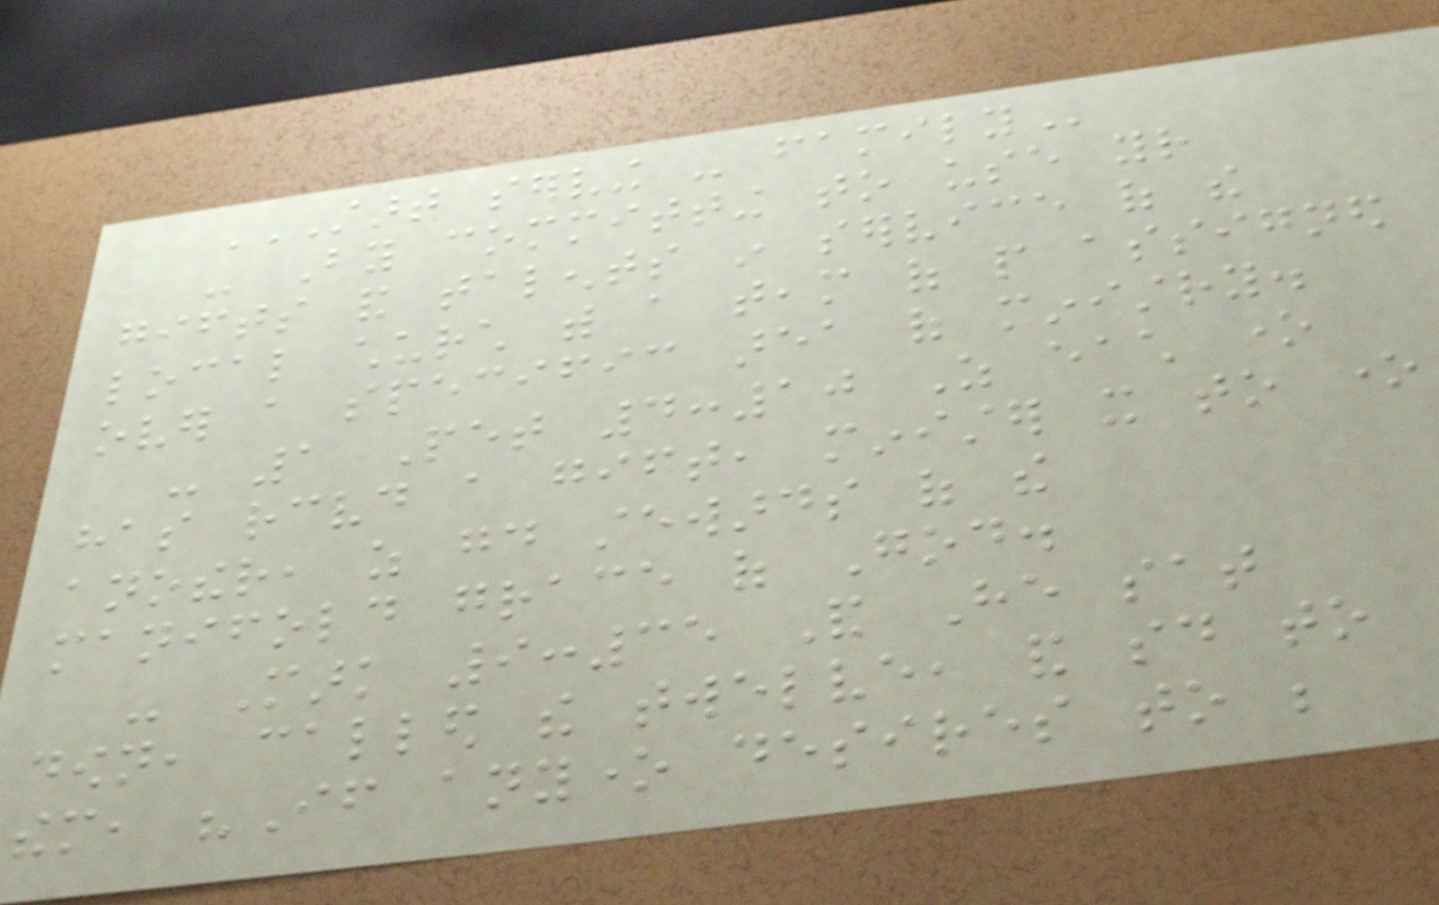START SERVING - FAMILY
- By committing to use your
gifts and talents in service of the
local church with a team of people assigned
over a specific area of ministry.
- 1 Pet 4:10 As each one
has received a gift, minister it to one
another, as good stewards of the
manifold grace of God.
- Mark 9:35 And He sat
down, called the twelve, and said to
them, "If anyone desires to be
